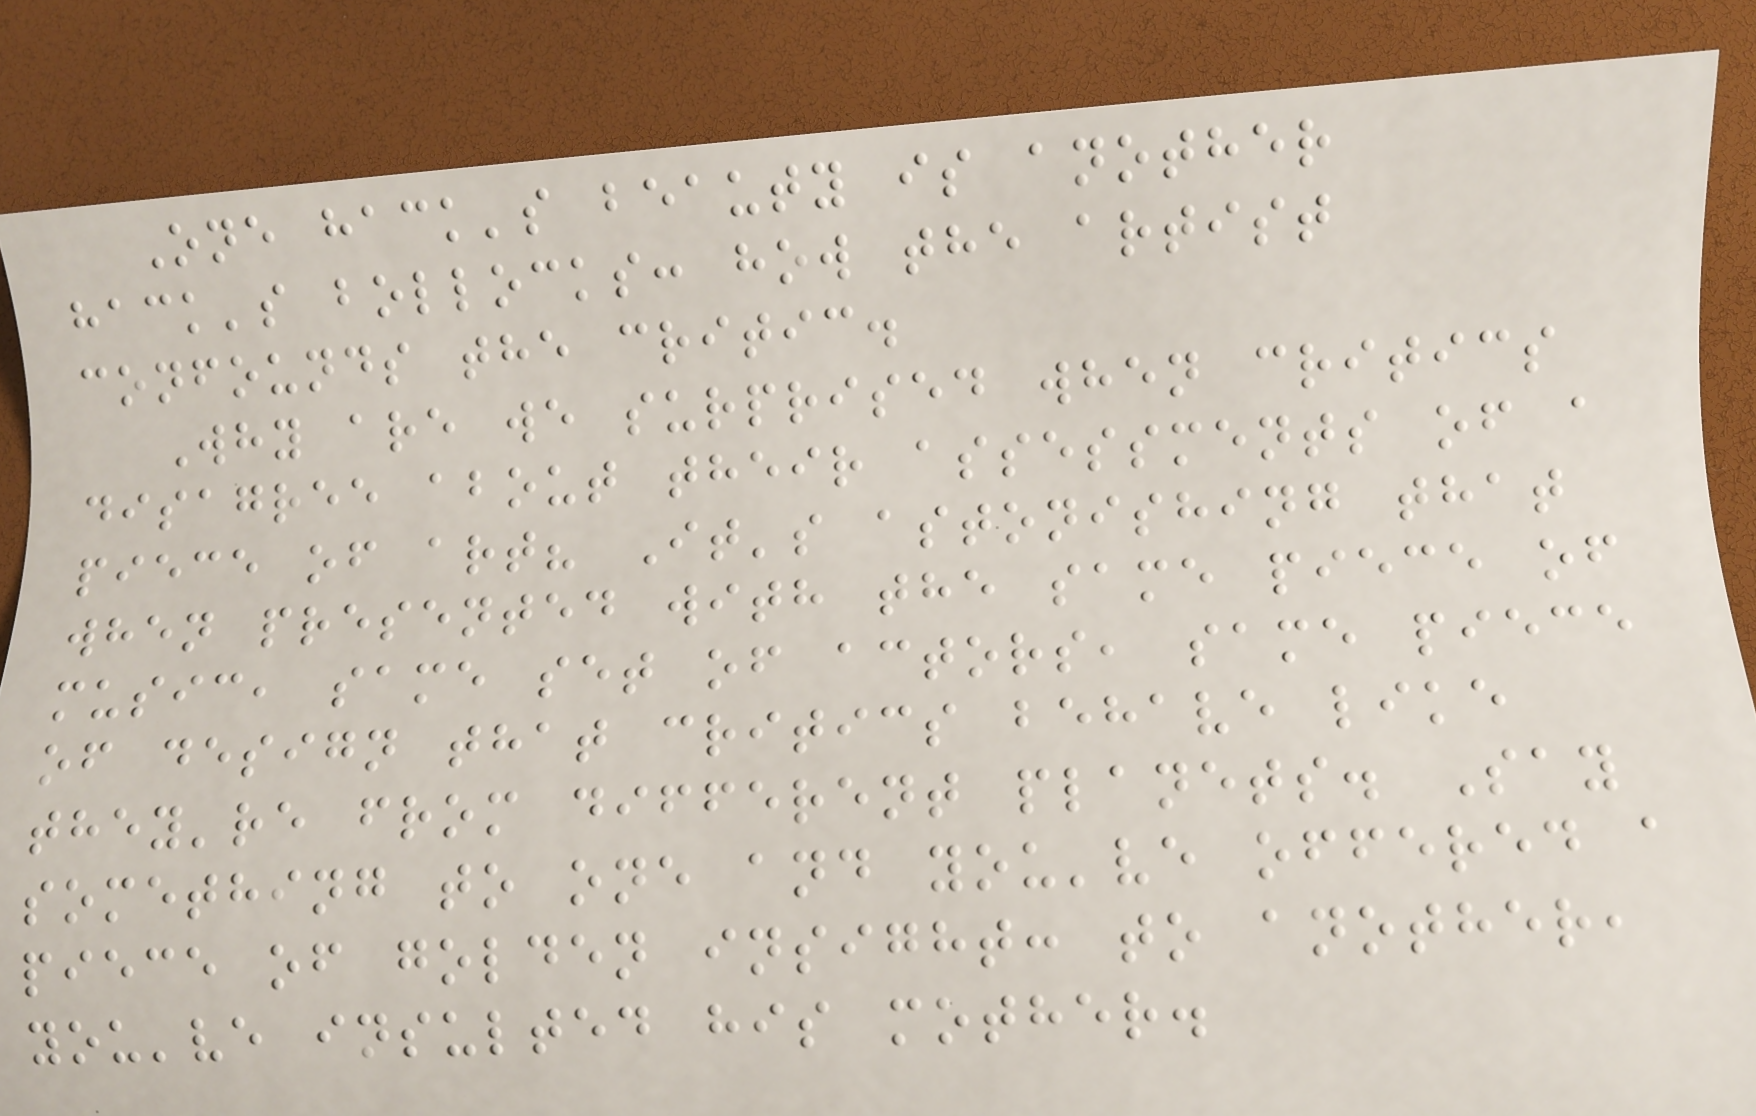One hack's beauty is another
hack's bollocks: how the artist
confounds the critic.
Why are we surprised when critics
disagree about their assessments of a
piece of art? It's astonishing that
when presented with the same piece of
music, same set of actors, same piece
of design that critics behave like
they're from different planets. Say
something to one and you've offered a
piece of golden insight: to another,
you've insulted his mother.
